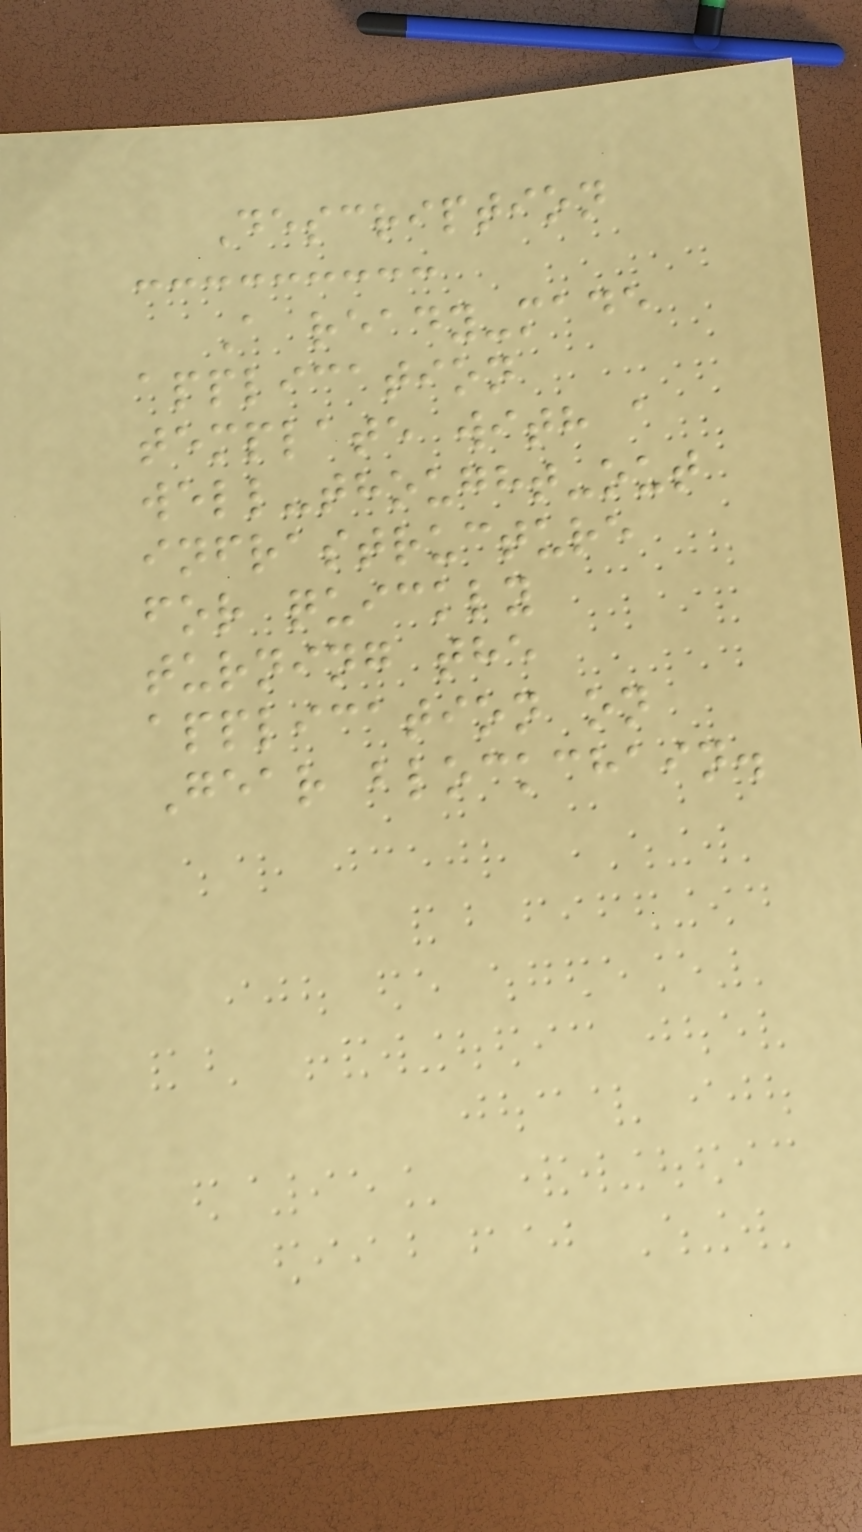Description
A ready-made
application
template with a
well-thought-out
infrastructure
for quickly
turning the
application on
Gear blockchain.
